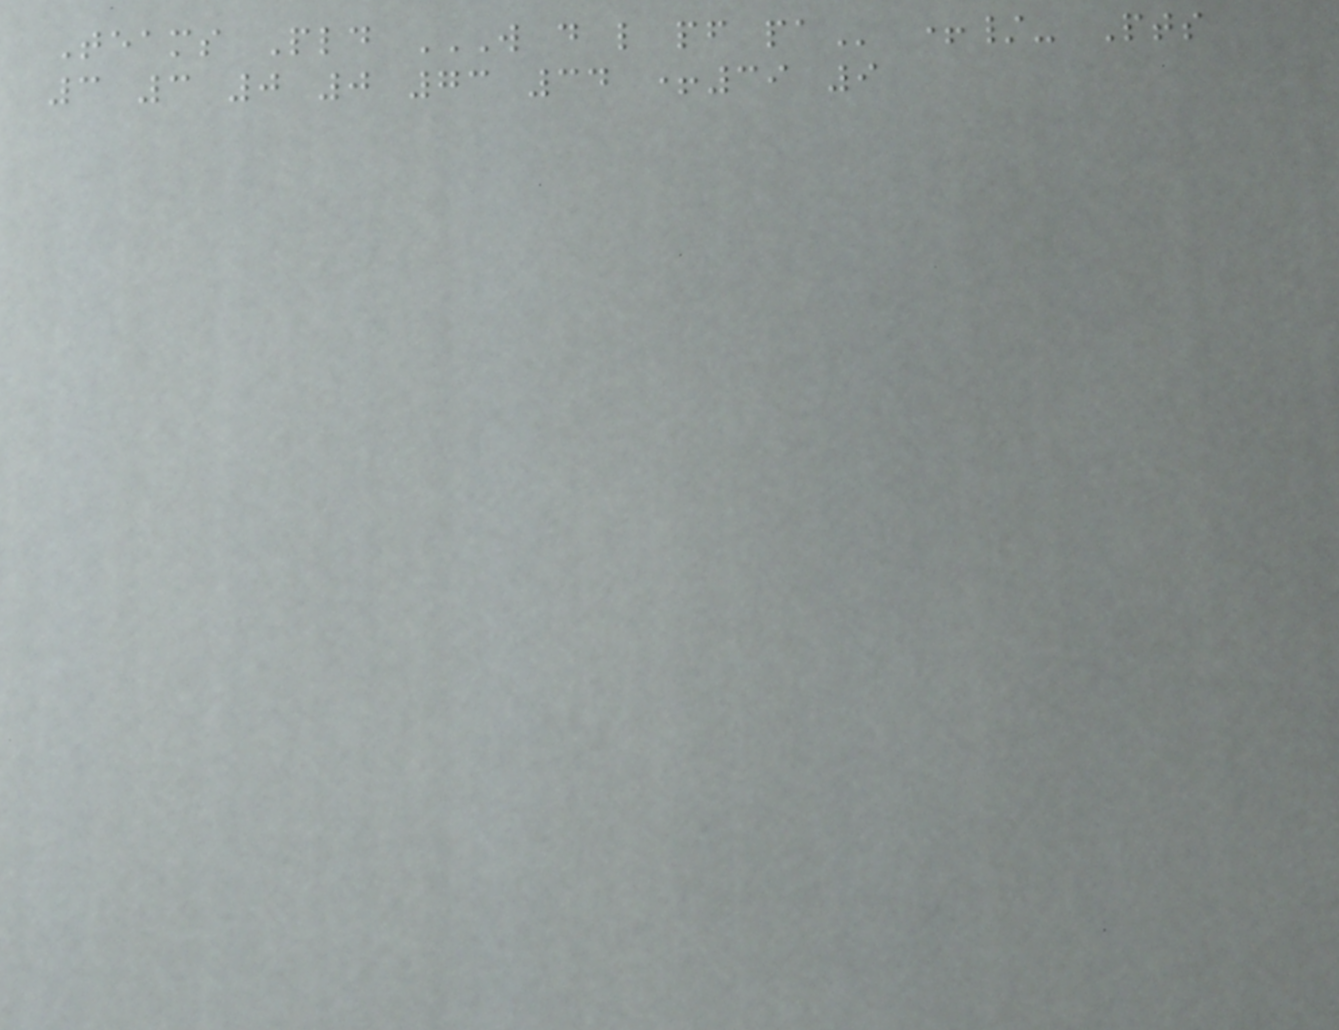Teams Pld W D L PF PA +/- Pts
3 3 0 0 73 34 +39 9
